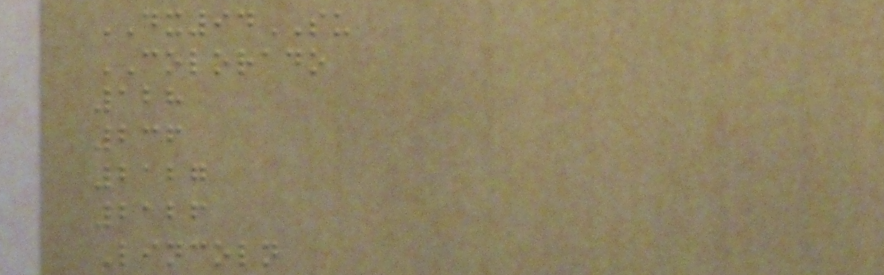DX94SU
COLORADO
128
236
2127
2126
Lincoln
